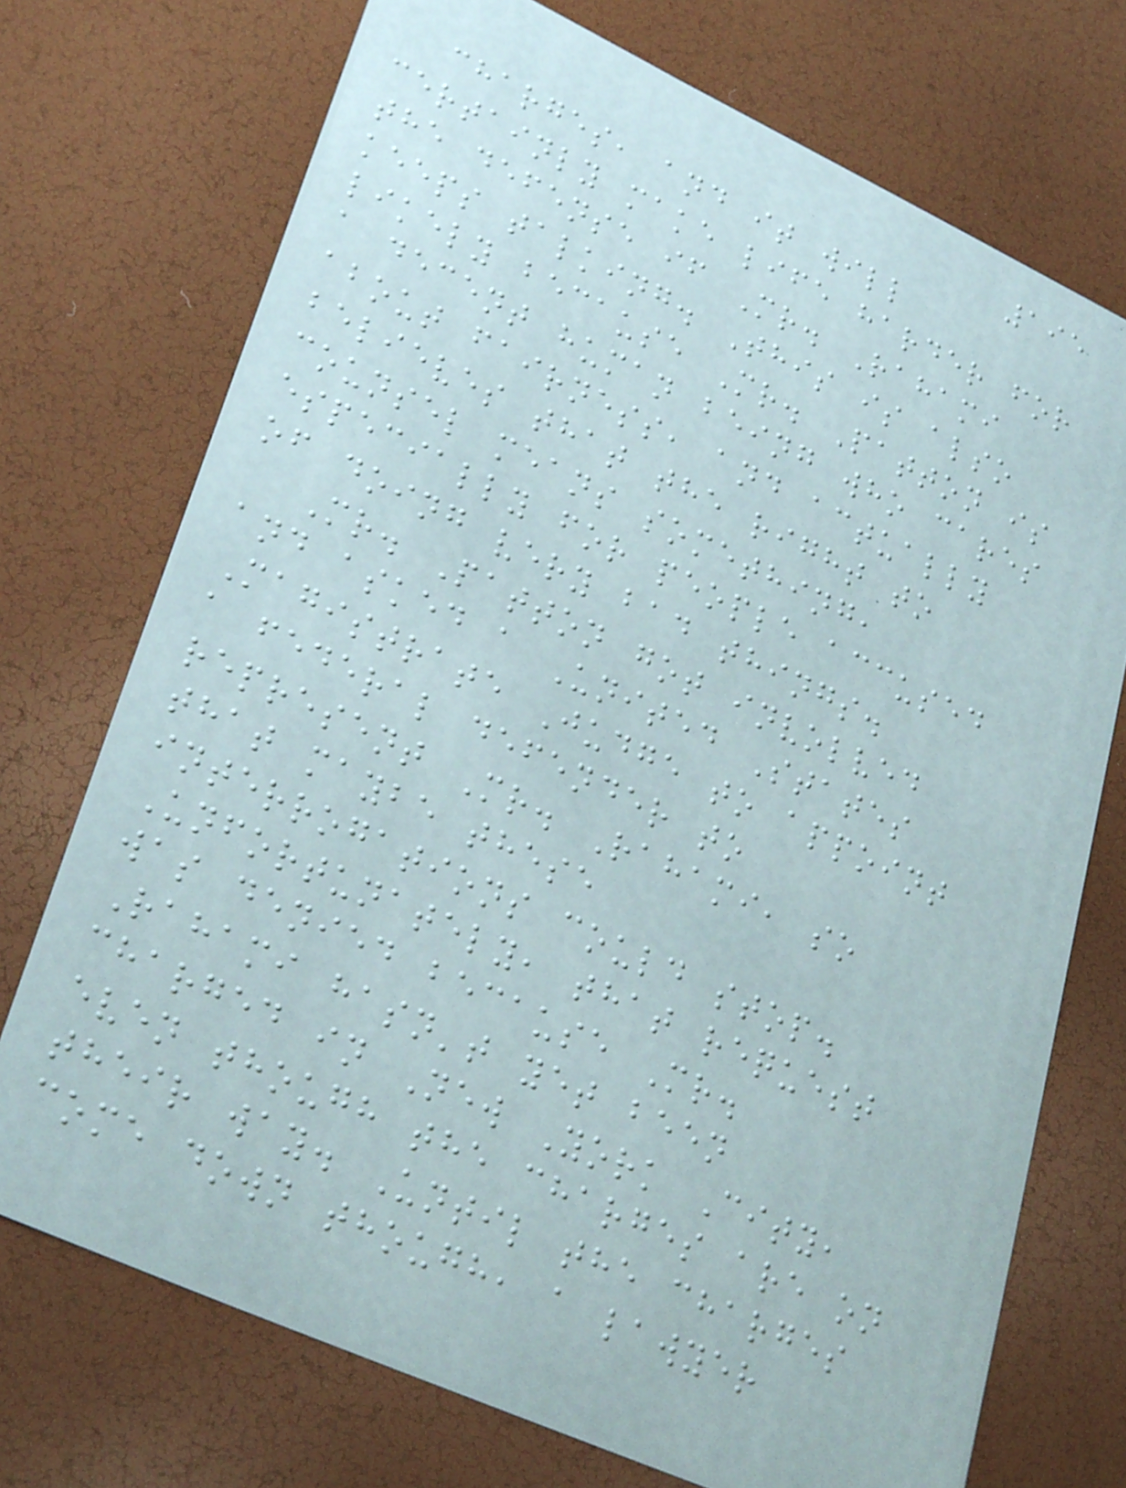195
charges, and it will
certainly make life harder for
the defense if Mr. Rahami
keeps talking. This is also
likely because Mr. Patton is
a decent human being who cares
about fairness, and actually
believes that the right to
counsel means something,
especially for people accused
of doing very bad things.
Mr. Patton got involved
and asked a United States
Magistrate Judge to appoint
a federal defender to
represent Mr. Rahami, so
that maybe these
interrogations could stop.
Unfortunately, that request
was denied because Mr.
Rahami hasn't yet been
charged in New York City,
even though the charges are on
their way. Until the charges
come down though, a lawyer
